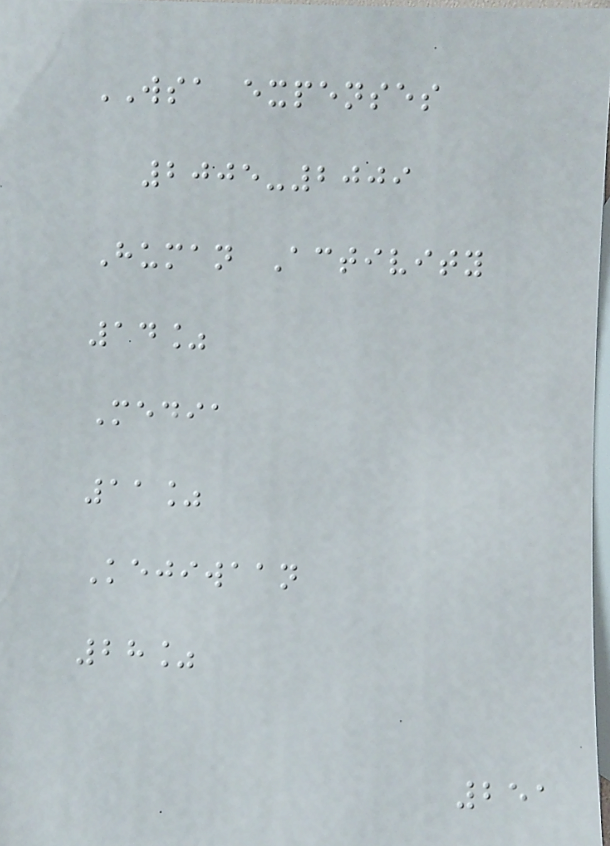WSA expenses
2005-2009
Human Activity
14%
Media
11%
Kejiwaan
28%
251
